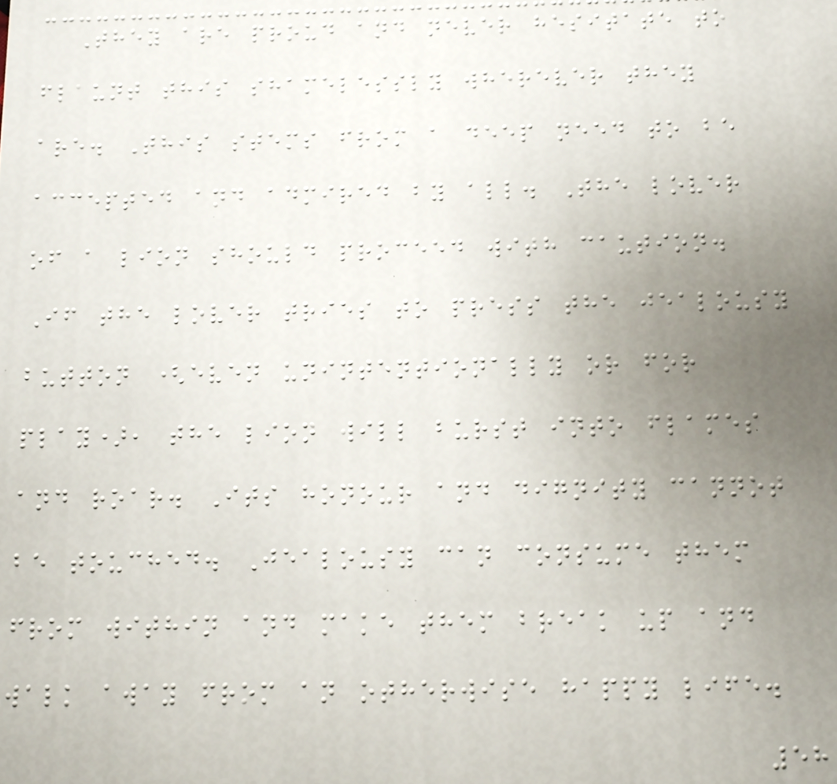They are proud and never hesitate to
flaunt this shamelessly wherever they
are. This stems from a deep need to be
accepted and admired by all. The lover
of a lion should proceed with caution.
If the lover tries to press the jealousy
button (even unintentionally or for
play), the lion will burst into flames
and roar. Its honour and dignity cannot
be touched. Jealousy can consume them
from within and make them break up and
walk away from an otherwise happy life.
58
